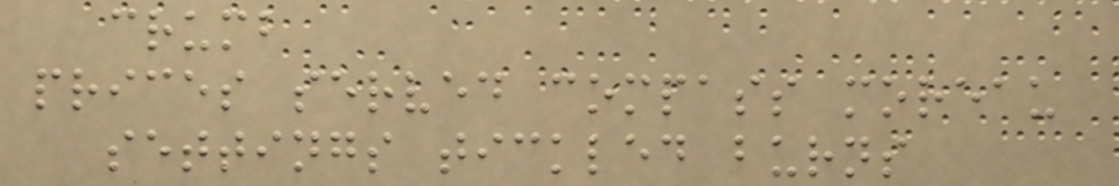crumb
prices served compass moreau
settings tickled burns
